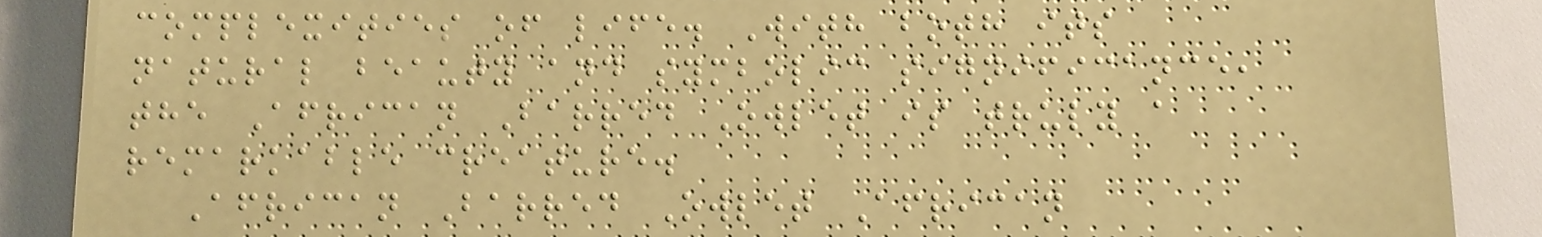complexities of life. With both its
natural beauty and symbolic significance,
the African Barred Owlet is truly a
remarkable creature.
African Barred Owlet African
